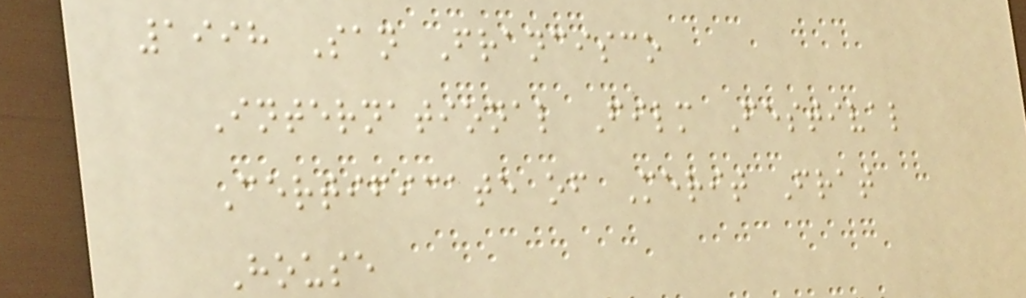1998 San Francisco
International Film Festival
Certificate of Merit Frat
House
